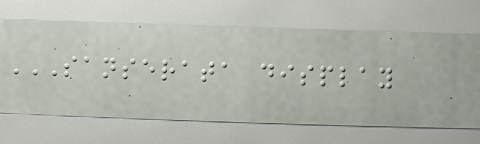SANSERATA DISPLAY
